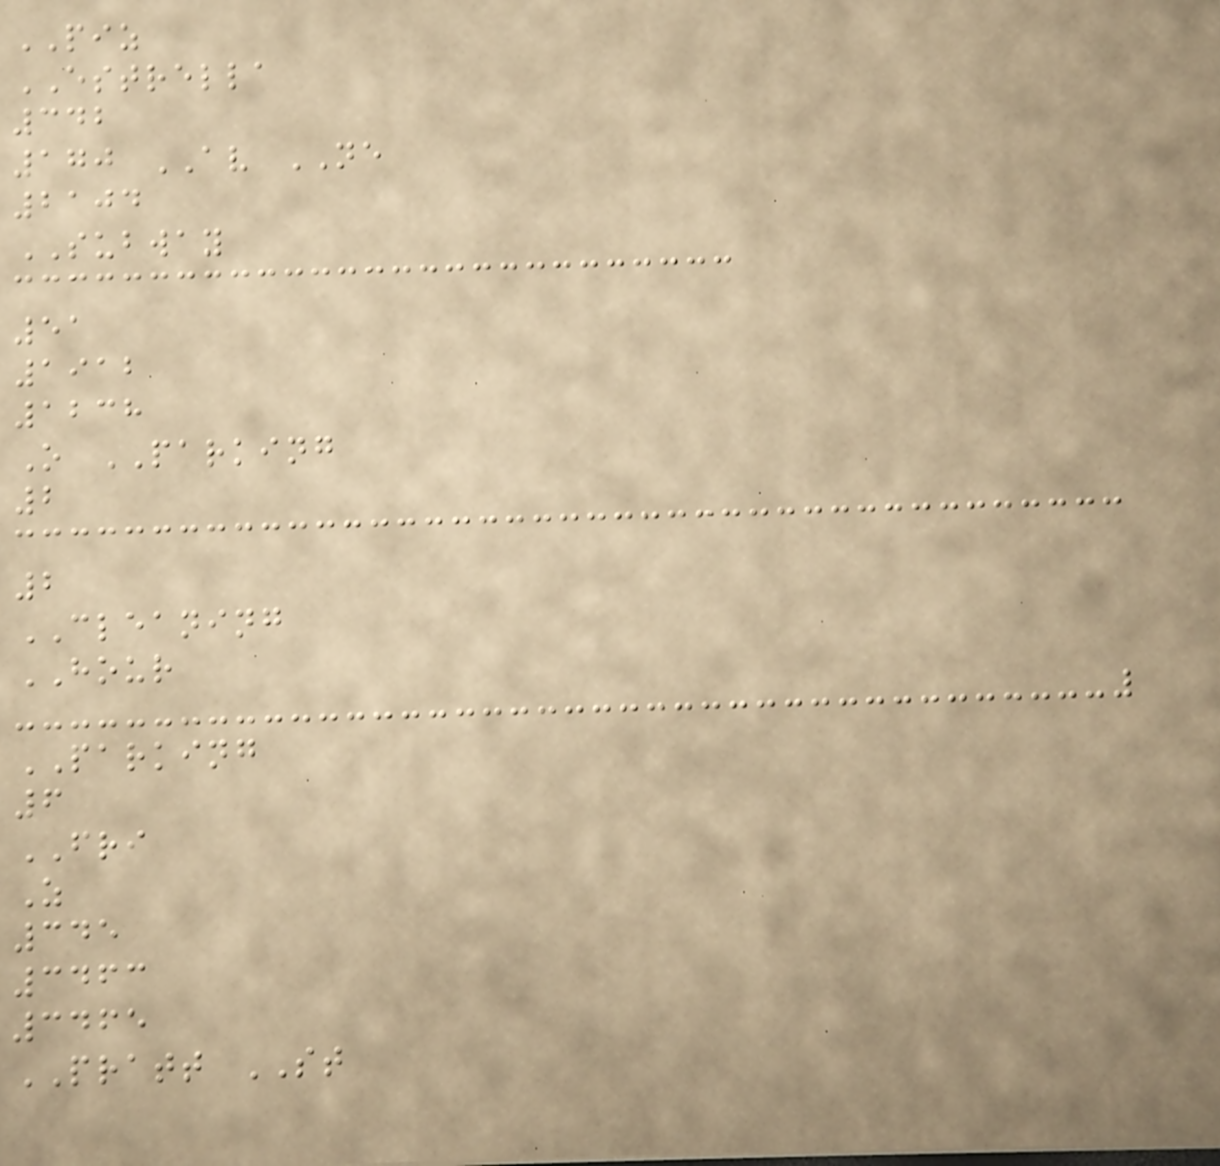PIZ
ESTRELLA
342
170 AV NE
2104
SUBWAY
51
1912
1238
O PARKING
2
2
CLEANING
HOUR
PARKING
6
FRI
Z
345
3463
3465
PRATT ST
